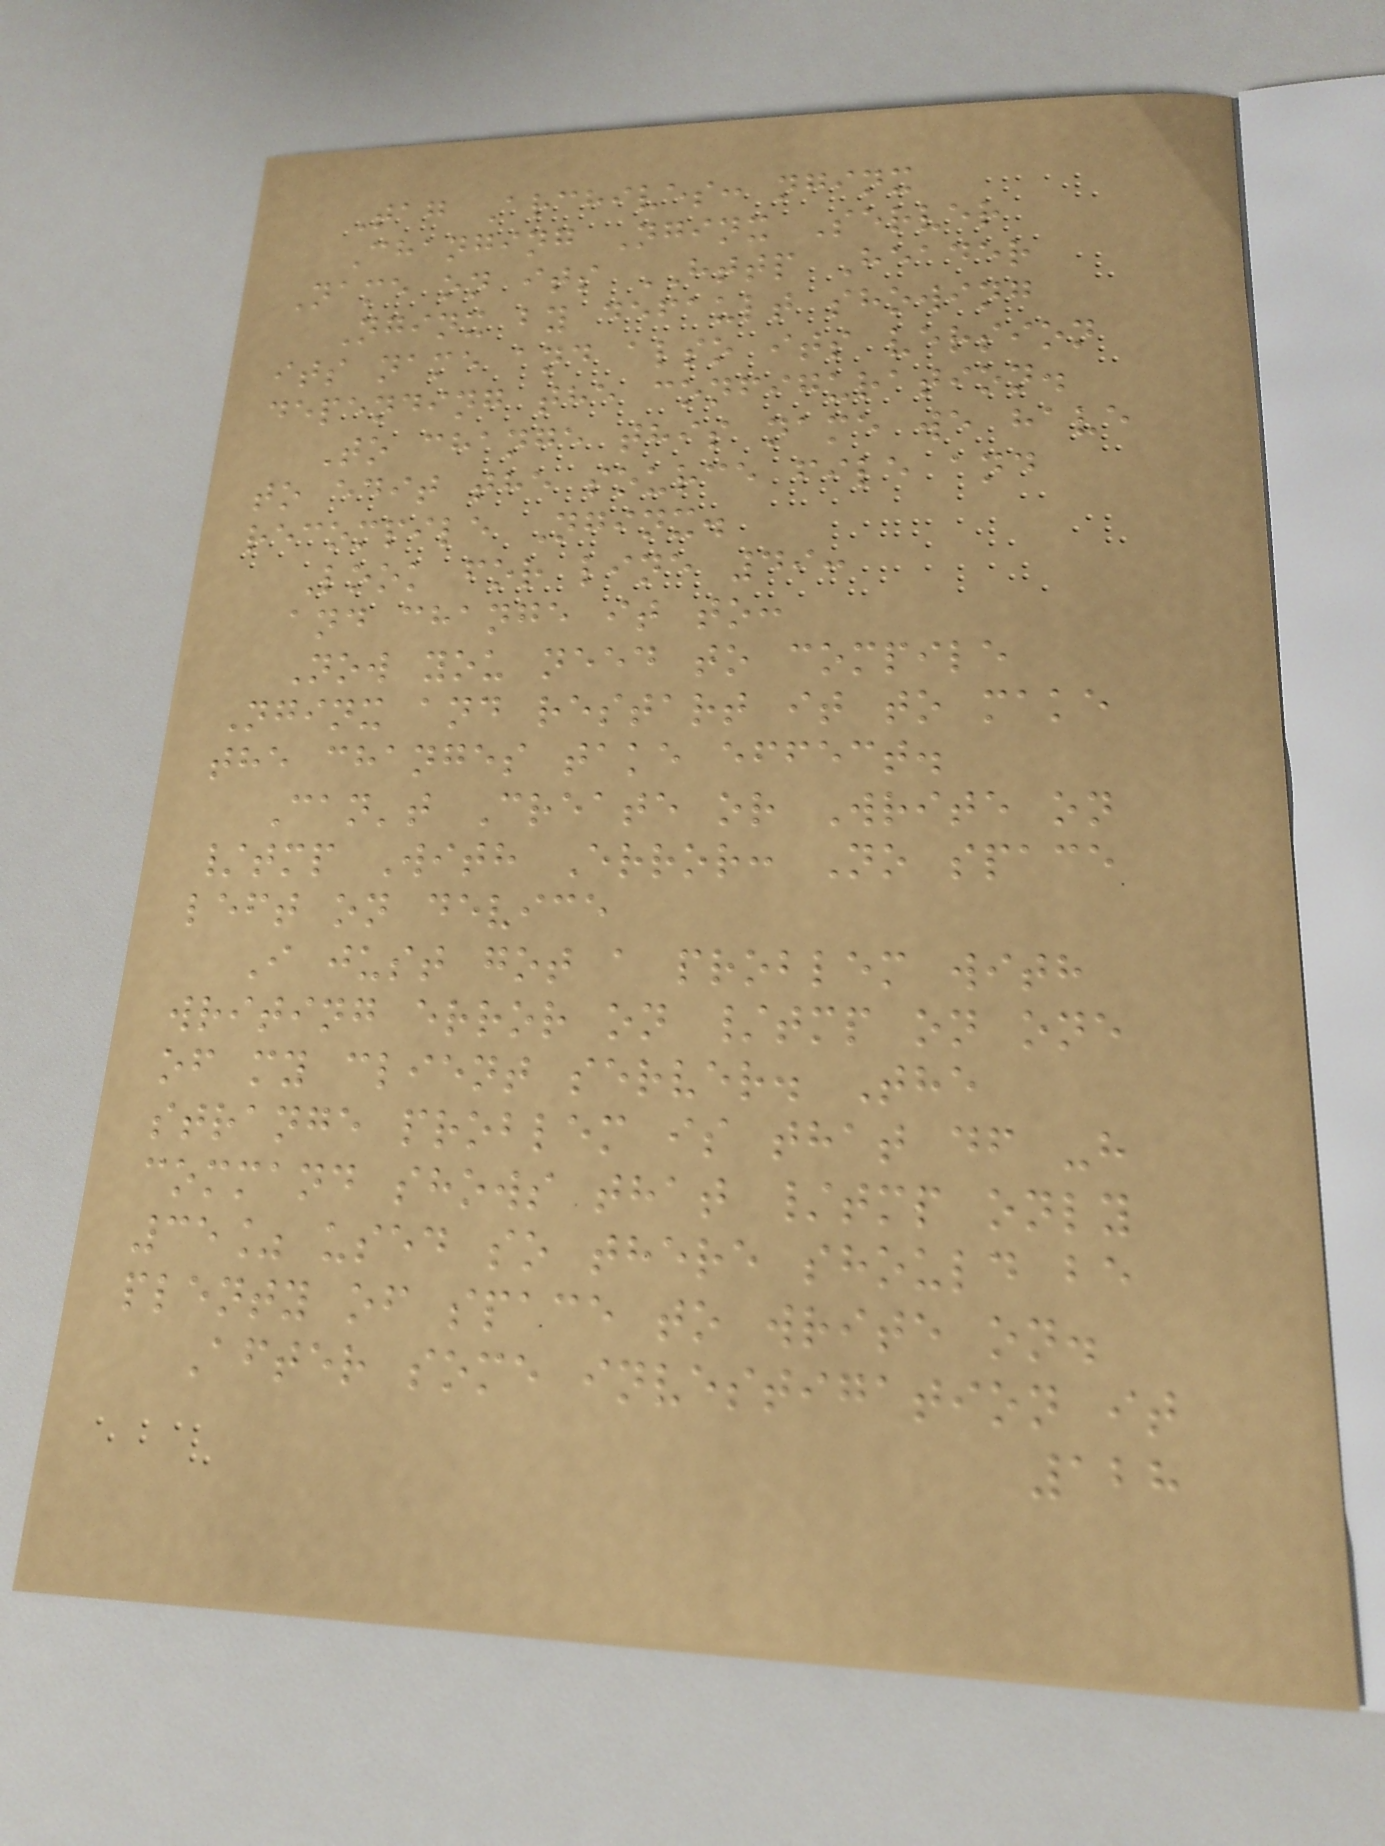Tag Archives: nginx
Changing Nginx Server
Name on its HTTP Header
Nginx by default showing
its name and also its version
depending the configuration.
To change this name we have
to edit the source file and
recompile Nginx.
Look for line 49:
and change it to:
Now you need to compile
Nginx and restart it to make
the changes take effect.
Can't Create or Write on
/tmp With Error: No space
left on device
I just got a problem with
writing error on /tmp on one
of my client server. The
strange problem is that df -h
command shows that /tmp only
35% used so there should be
plenty of space to write on.
After some investigation it
128
